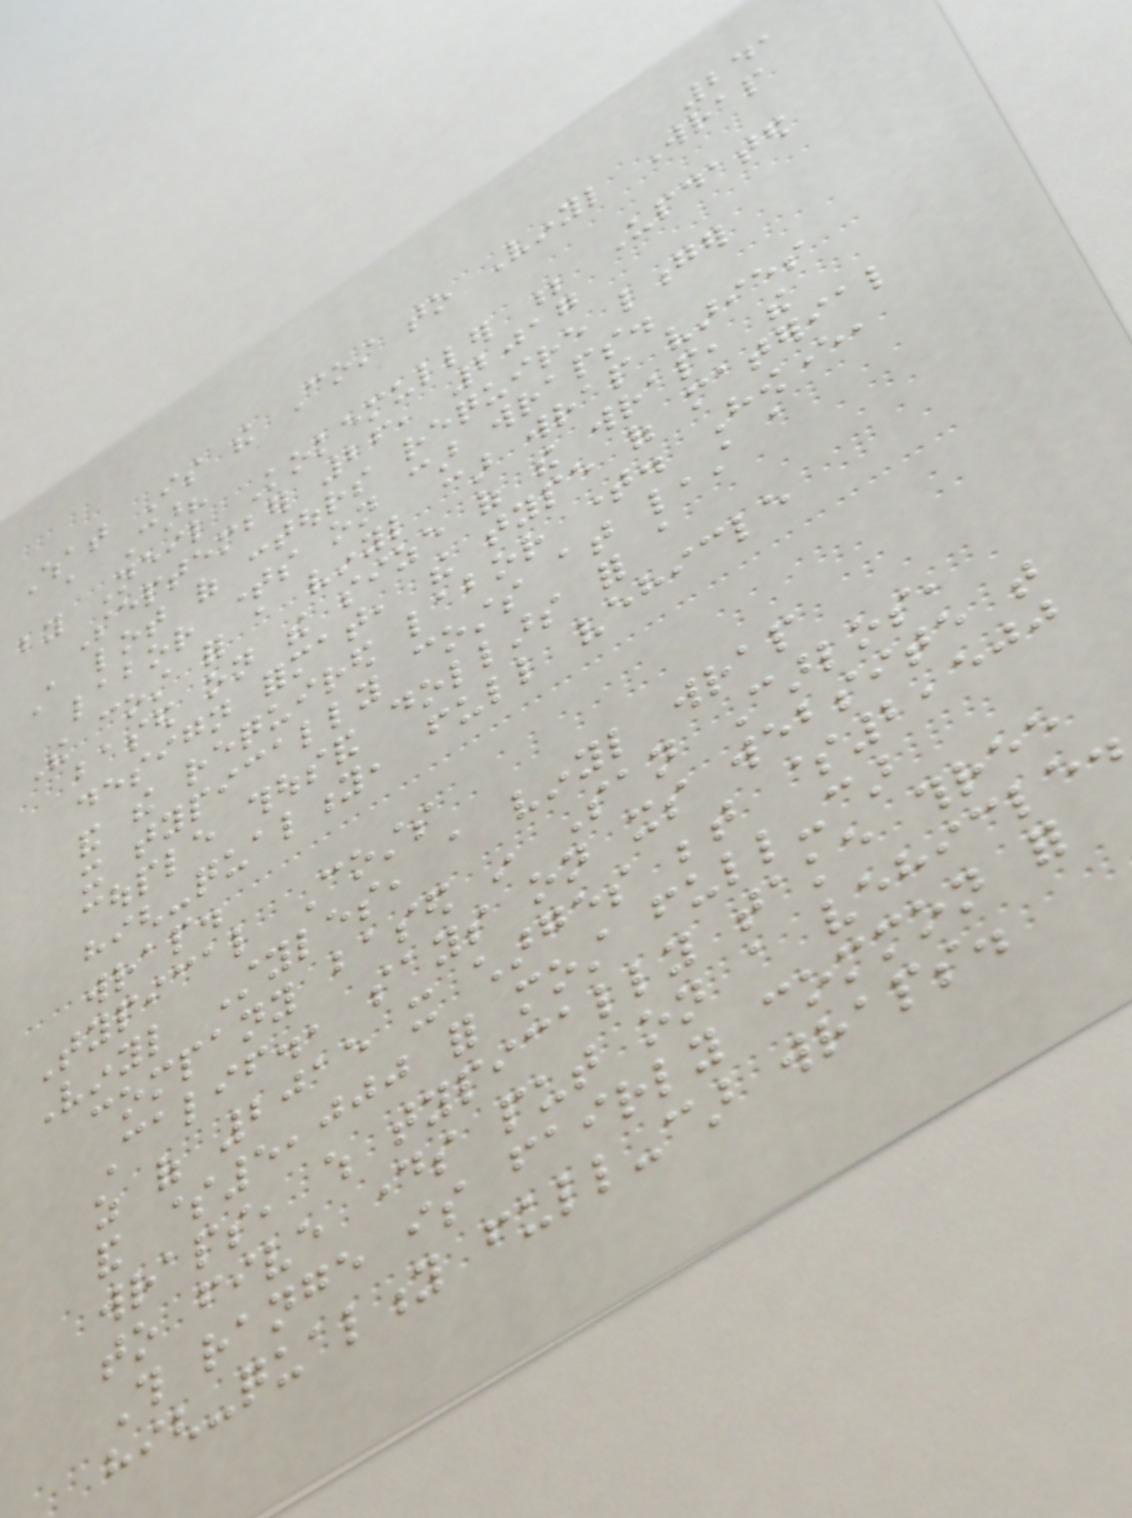241
What Is the Cost to Vinyl Wrap
a Car?
by Neil Kokemuller ; Updated
September 26, 2017
A lot of contours require longer
labor times on car wraps.
The cost for a vinyl car wrap varies
based on the size of the wrap, the
design format, the type of material
and the required labor time. However,
it typically costs at least a
couple thousand dollars for a
high-quality, full vehicle
wrap.
Typical Costs
Vinyl Styles, a vinyl wrap
company based in San Carlos,
Calif., says on its website that
as of 2015 it charges between $2,500
and $5,000 for most full-car
wraps, which typically take three
to five days put on a vehicle.
This range is fairly common for
high-quality full-car wraps.
